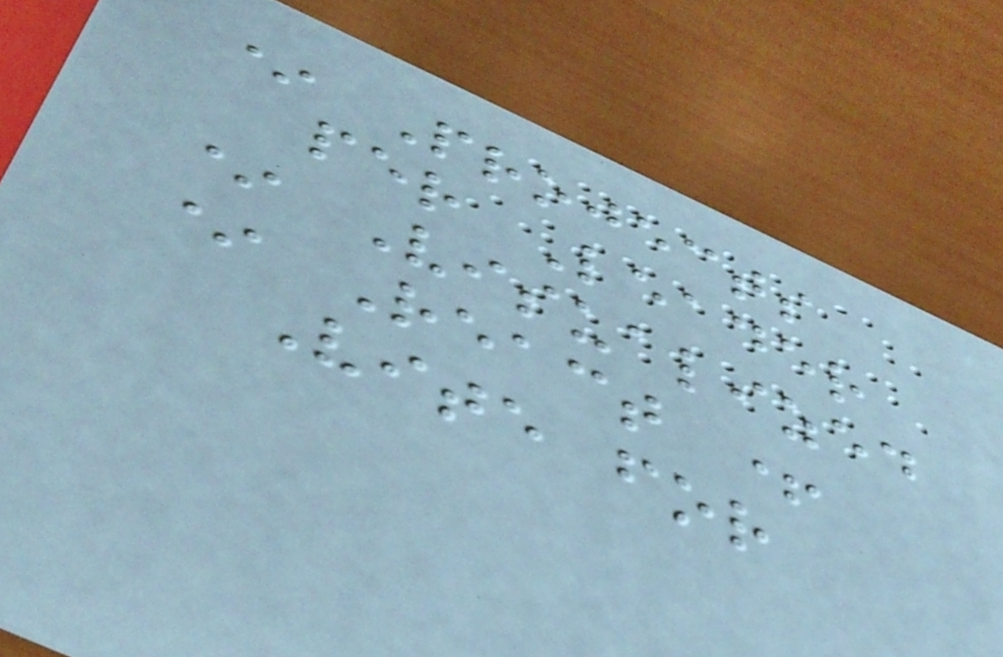* Projects
per Leader
* Visualized
* React +
Vite for
